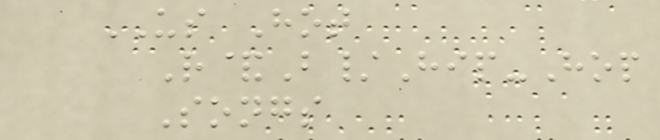US Hot
R&B/Hip-Hop
Songs
